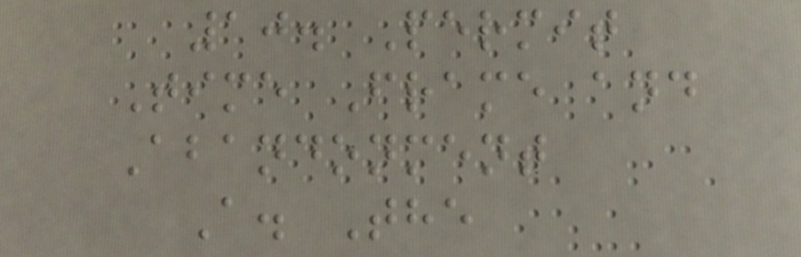10. Permit
Time Frame and
Abandonment
A. The
